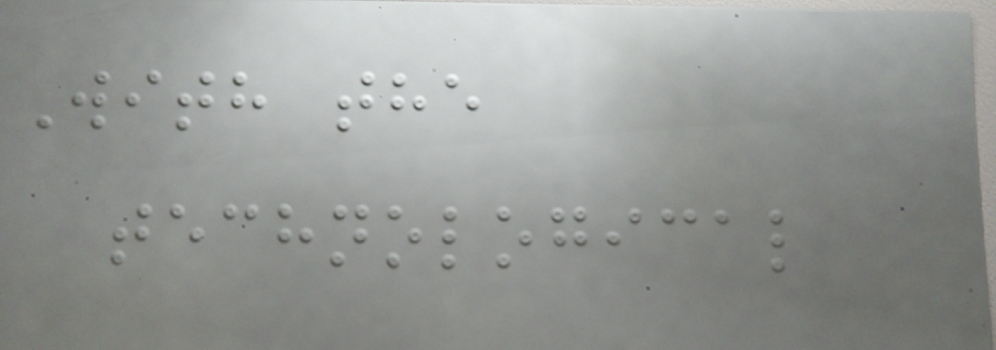With the
technological
